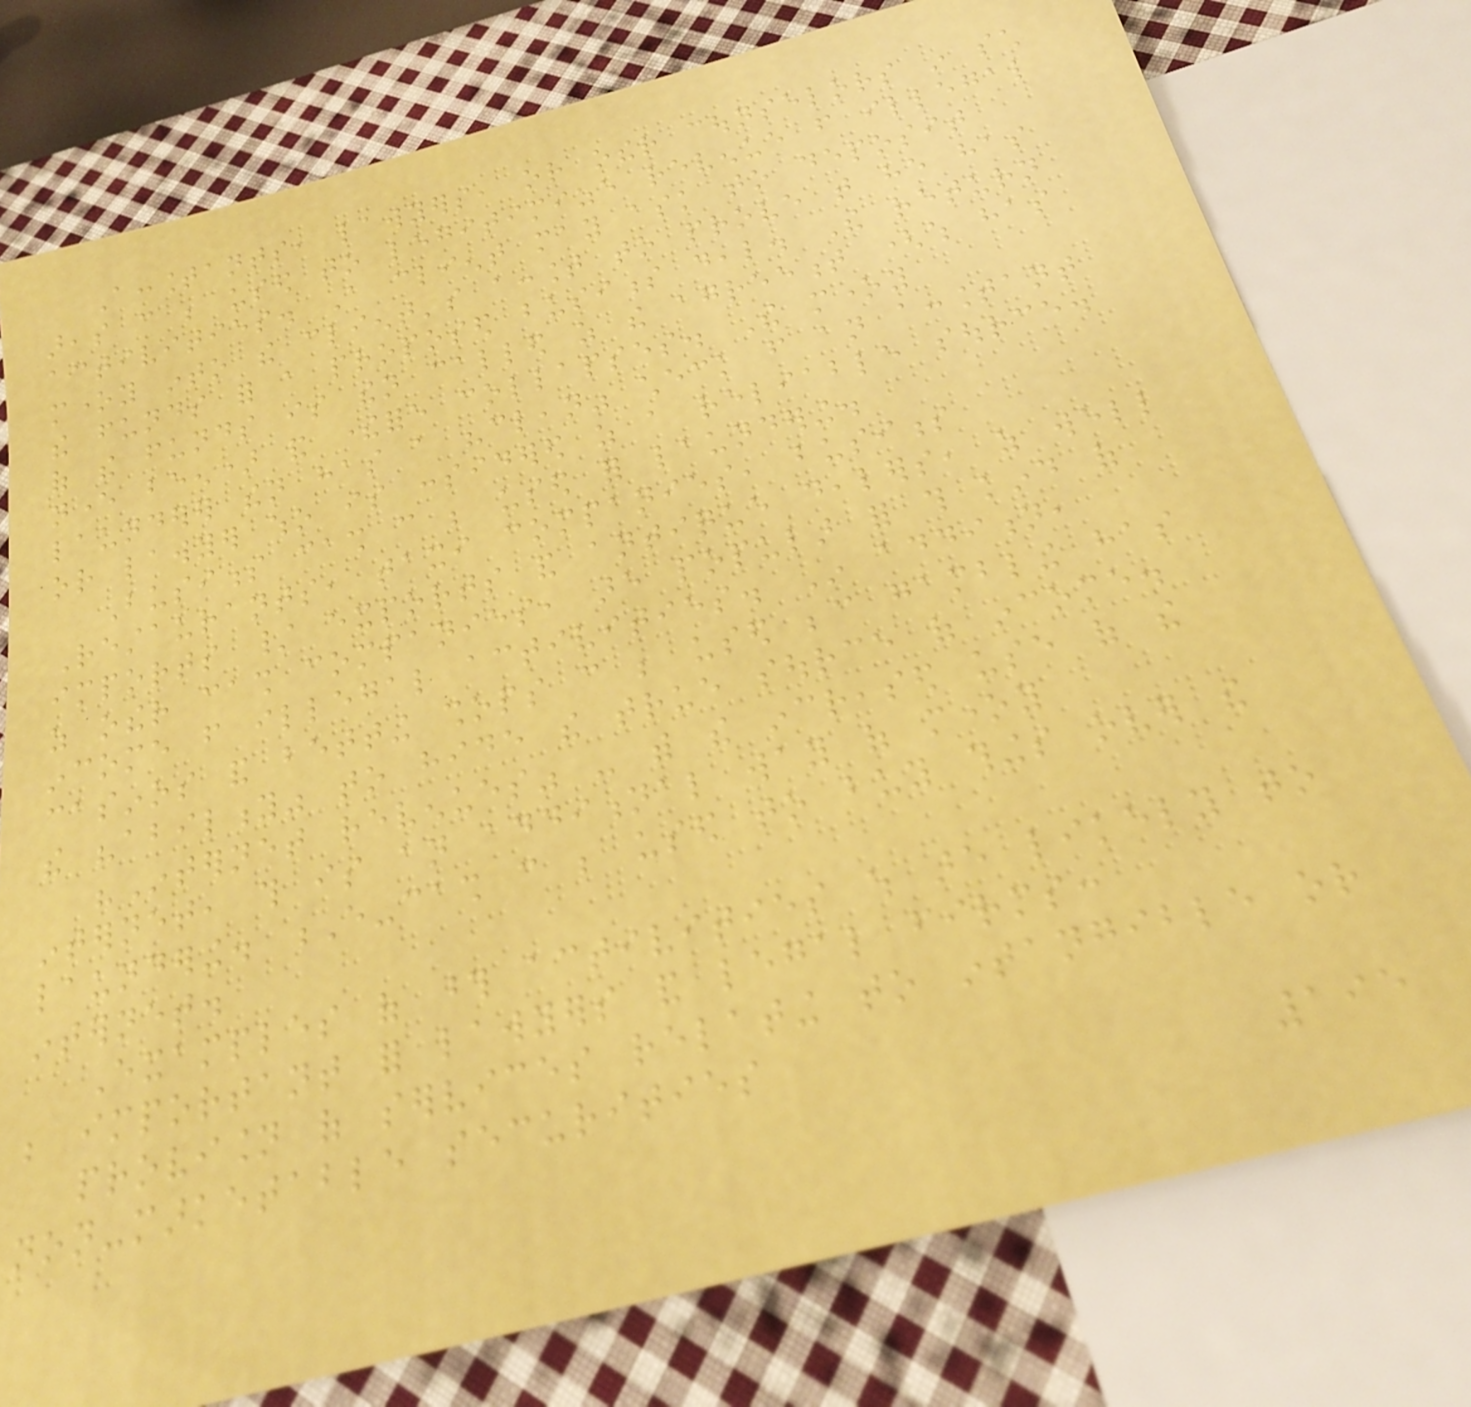Accountants, lawyers, or other counselors in such
areas can be used to legitimize revenue from illegal
activities. A client may ask to deposit
money into the client's account to prove that he has
the funds for a proposed business deal. The return
of the funds is then called as the agreement (which has
never been) and therefore collapses. The money
launderer then has a "clean" check from an accountant
or lawyer who is considered as a reliable source.
Business cash can be used for laundering.
Restaurants, taxi companies, business
imports / exports and antique dealers, as well
as other cash companies, are popular for this kind of
income from illegal activities. In addition,
casinos and betting shops can be used because gambling has
the "ability" to hide the true source of income.
"Internet revenues" - with the increased use of the
internet, this is an additional way of money
laundering. E-cash can be used to buy things over the
internet.
Examples of those activities which are likely to
be important for lawyers and legal firms:
provision of services relating to intangible or
non-marketable securities
195
